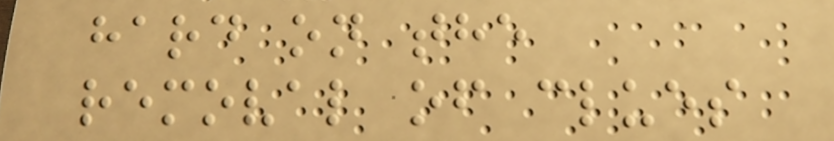hard on the
removal of clues
